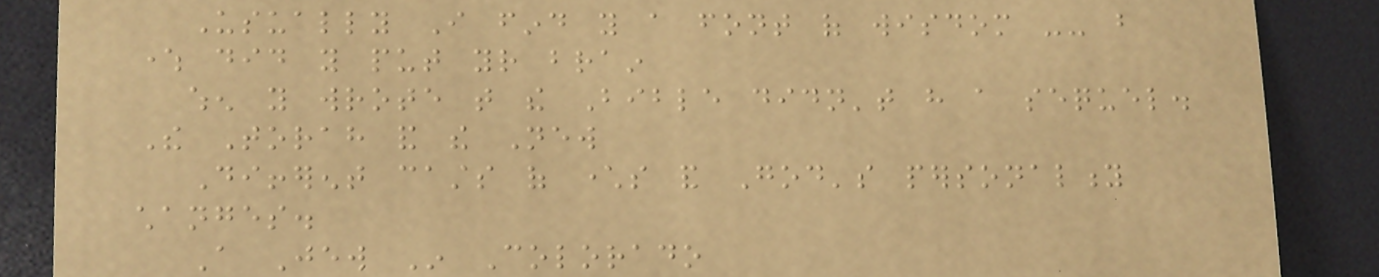Usually I find you a font of wisdom -- but
where did you put your brain
when you wrote that the Bible didn't have a sequel.
The Torah and the New
Different casts of characters and God's personality
changes.
A Jew In Colorado
